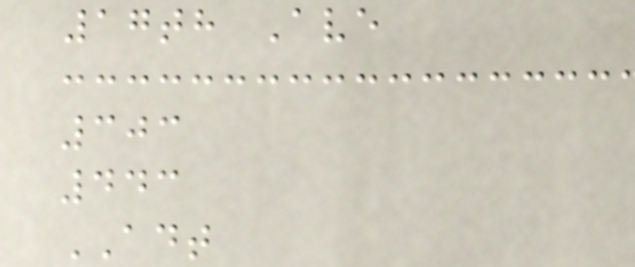17th Ave
303
443
ADT
